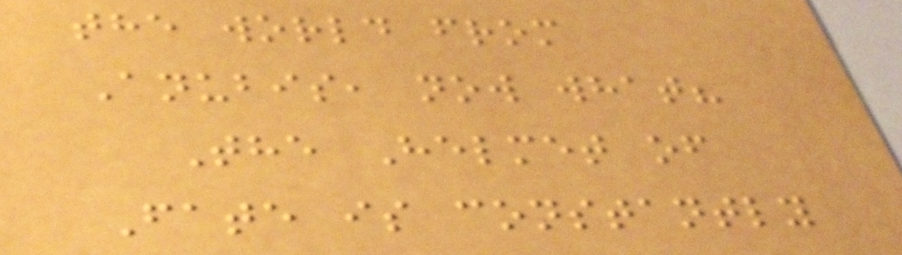the world from
Anubis, now what?
The Helmet of
Fate is constantly
